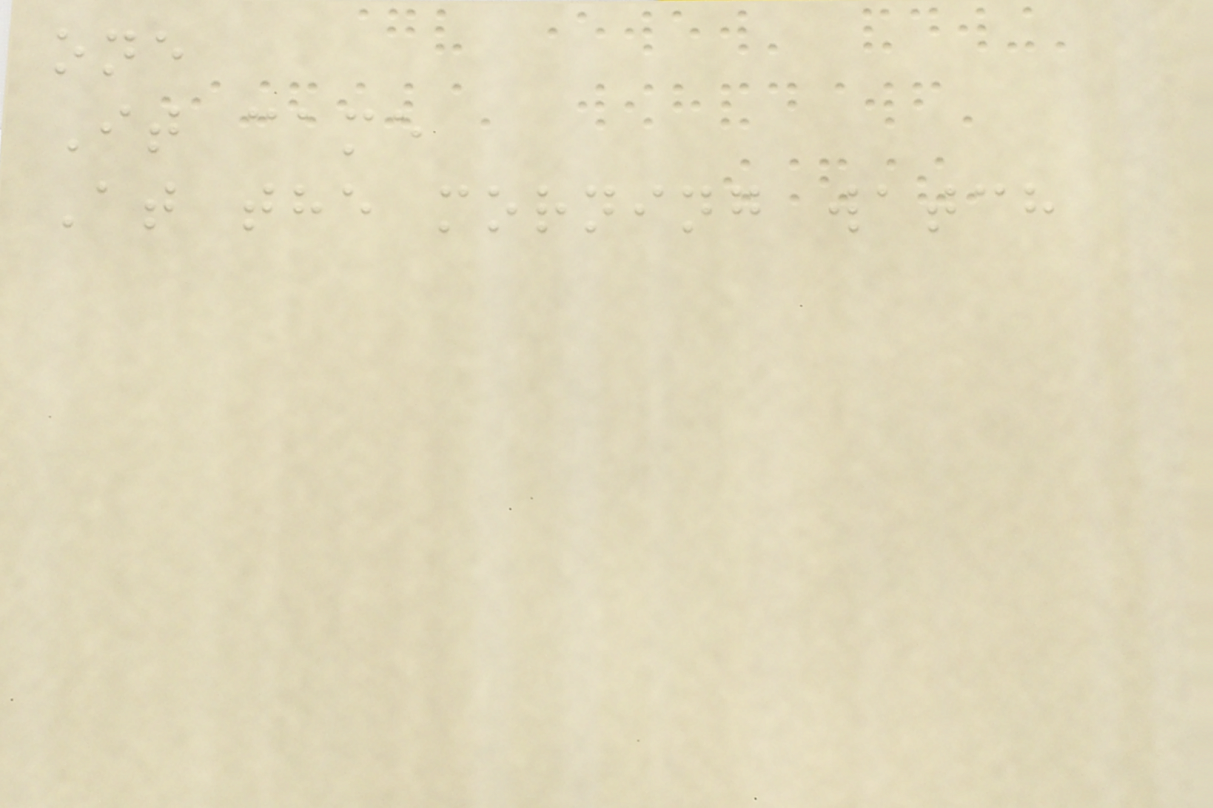one
It came
At the morning watch
